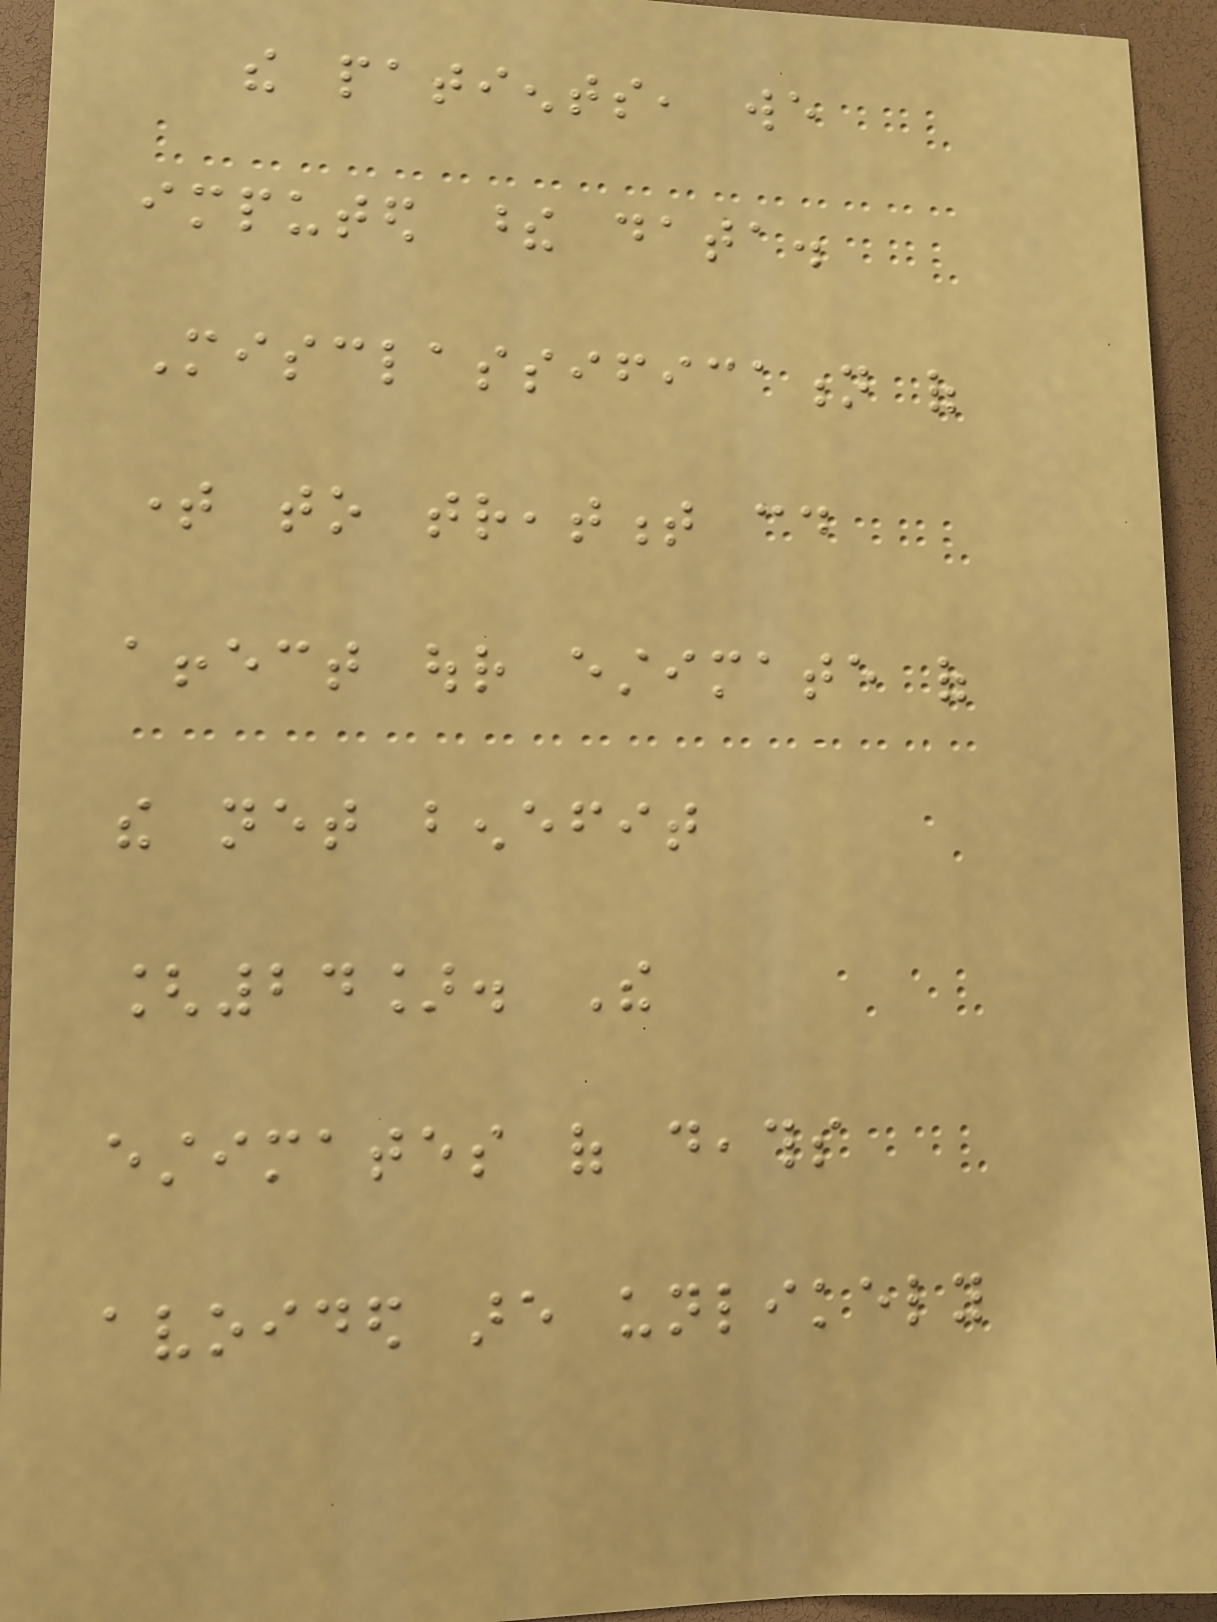the patients, we
imputed these data.
Misclassification of
time to treatment could
affect our estimate of
the net benefit
[24]. The
estimates of deaths
avoided are unlikely
